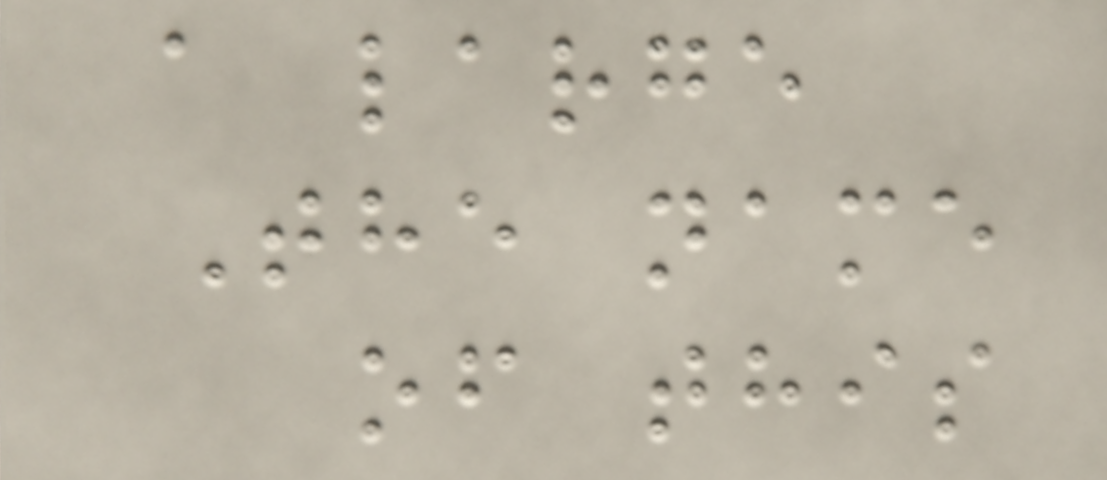a large
The name
of this
